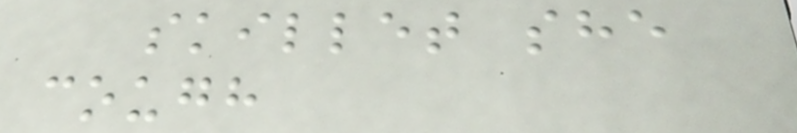skillet she
cough
